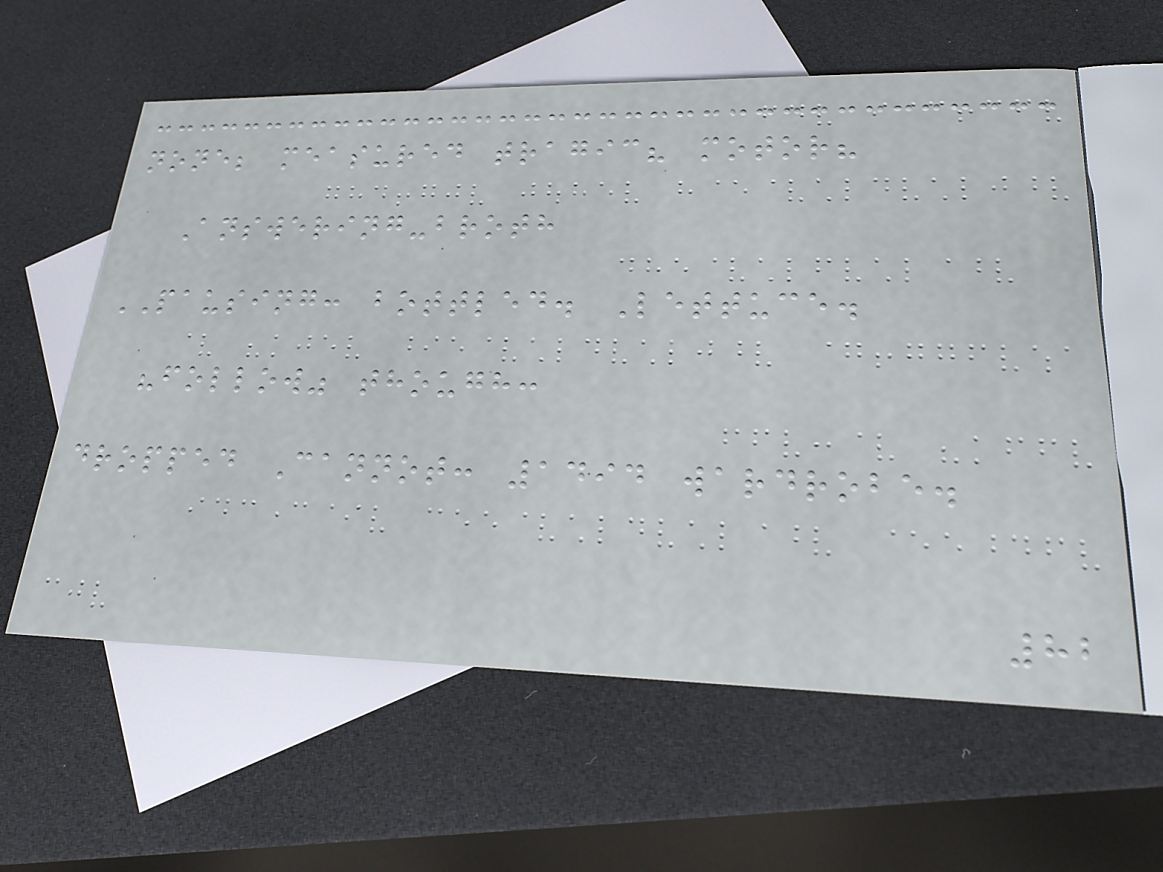none; measured tragic? motor?
Answering-broth
PAUSING: bottled. Lettuce.
"follow" though:
dropped Cannot: 1494 wardrobe.
82
